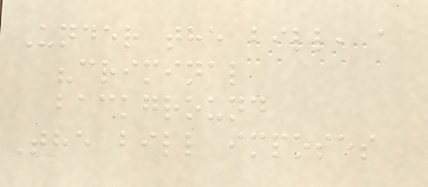Under the bill, a
"criminal
background
The bill imposes
